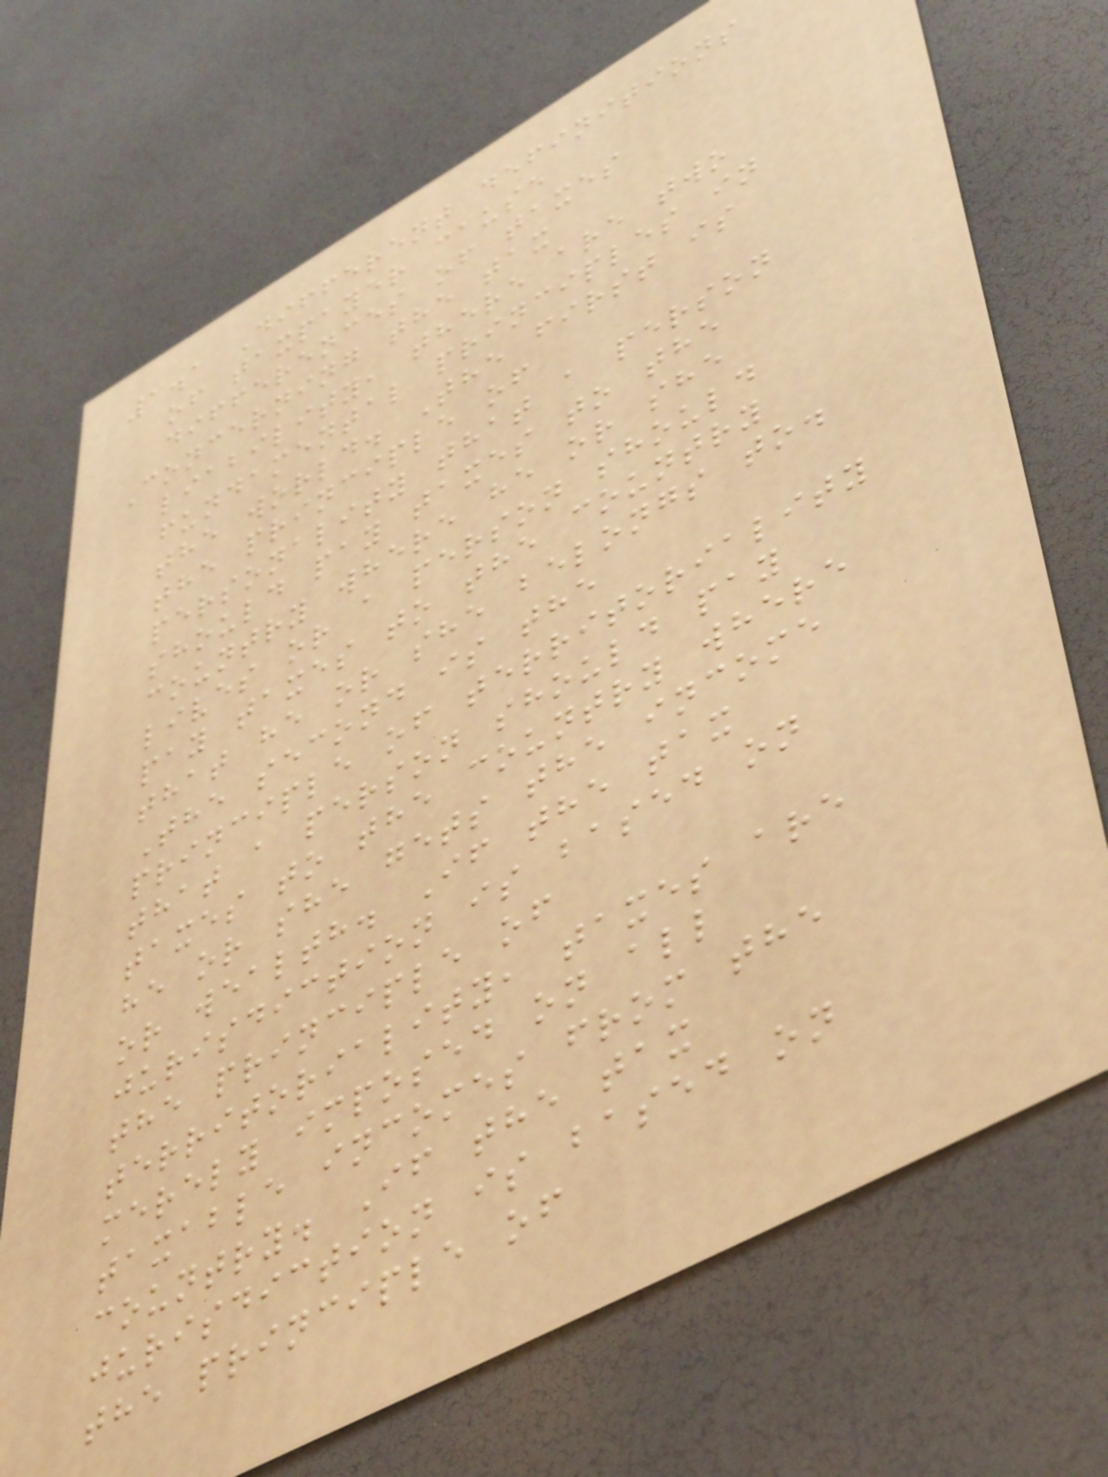1.1 Different definitions
of taxpayer cause
differences of taxes
Concerning the tax
liability, there are two
fundamental principles in
the world. The first is
the principle of
personality that a person
should pay taxes to the
country where he or she
lives or a person should
pay taxes to the country
that he or she belongs to.
The second is the
principle of territoriality
that a person should pay
taxes to the country where
he or she gets the income
or wealth. If the tax
jurisdiction is based on
the principle of
territoriality, taxes are
merely imposed on all
taxable incomes from the
country. If the tax
jurisdiction is based on
the principle of
